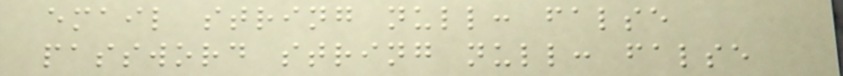email string null: false
password string null: false
